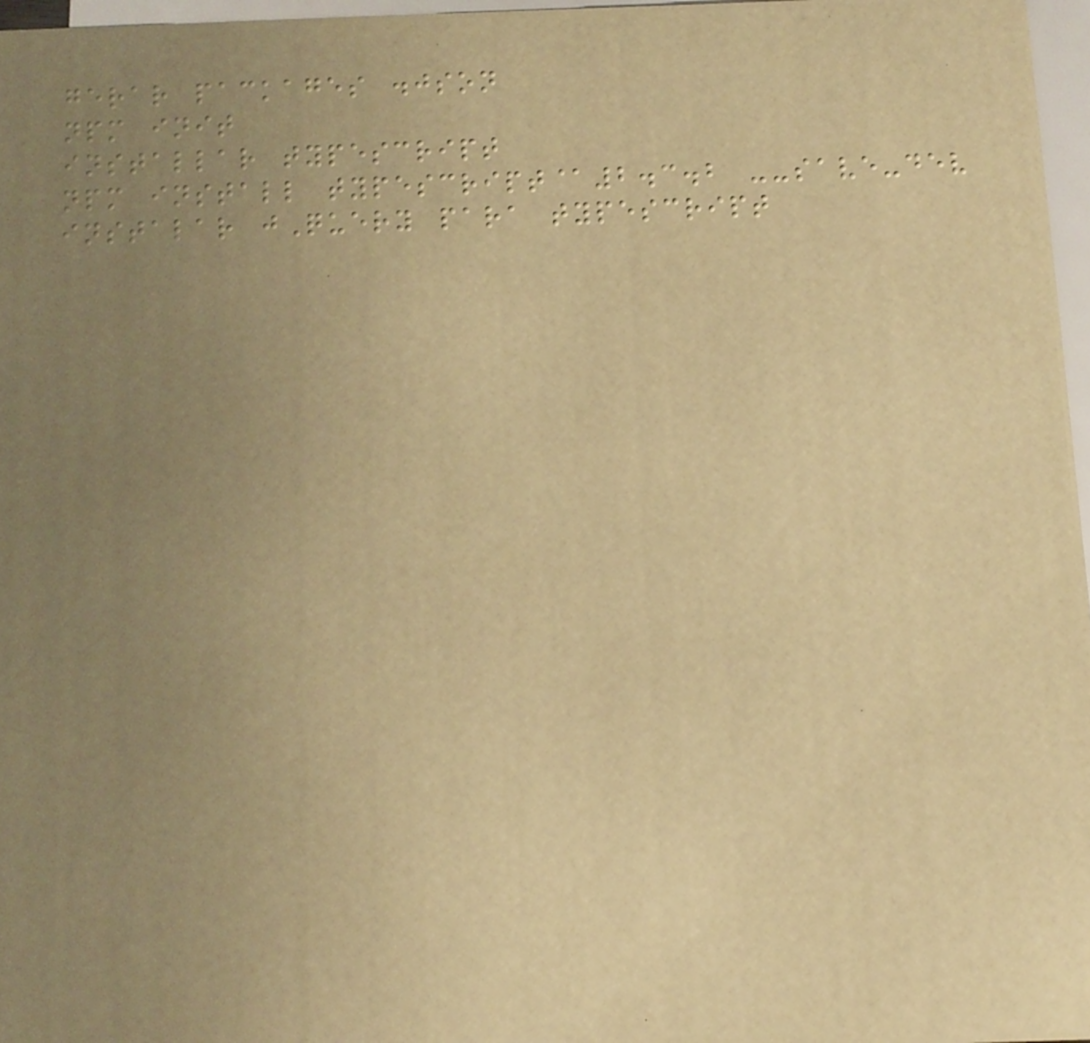gerar packages .json
npm init
installar typescript
npm install typescript@2.3.2 --save-dev
instalar jQuery para typescript
